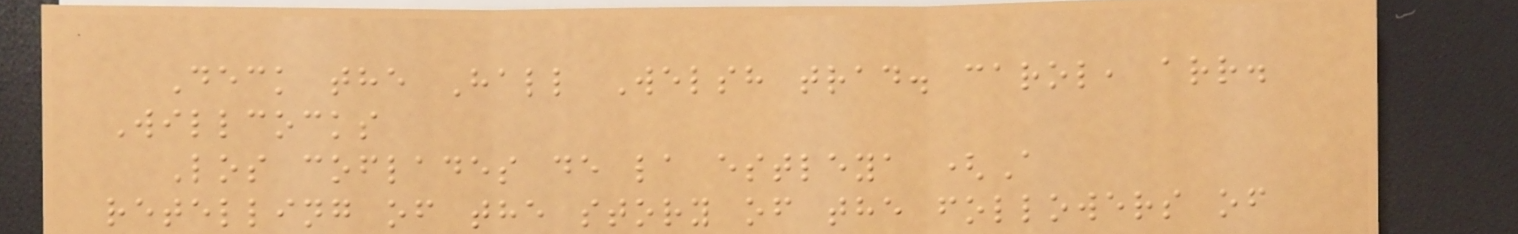Deck the Hall Welsh trad. carol, arr.
Willcocks
Los coflades de la estleya (A
retelling of the story of the followers of
